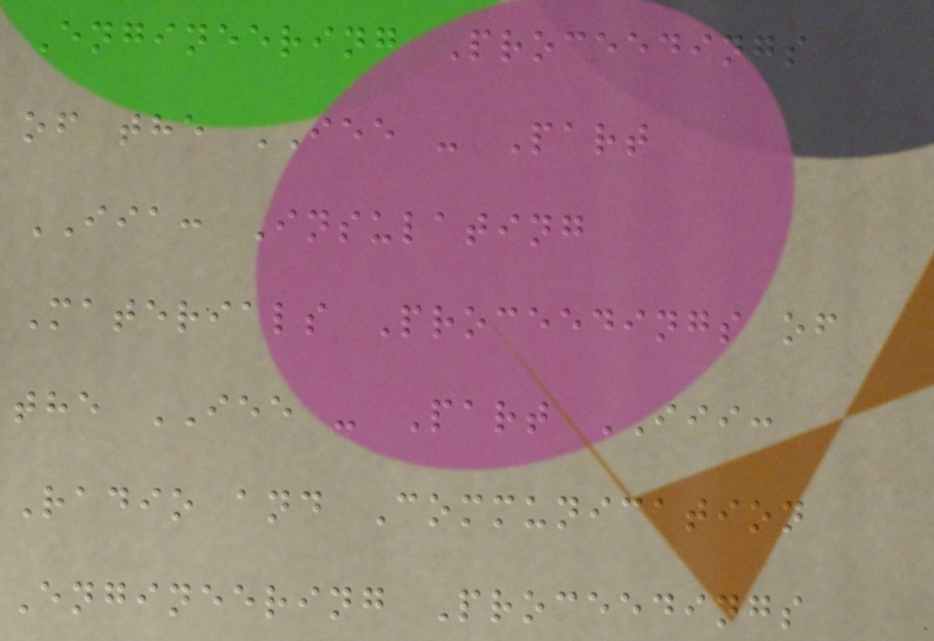Engineering Proceedings
of the IEE - Part
IIA: Insulating
Materials Proceedings of
the IEE - Part III:
Radio and Communication
Engineering Proceedings
